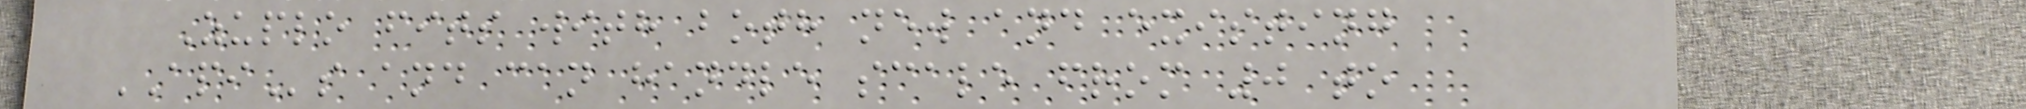Zuplo fits with both new and existing
APIs and can handle scale from 0 to
